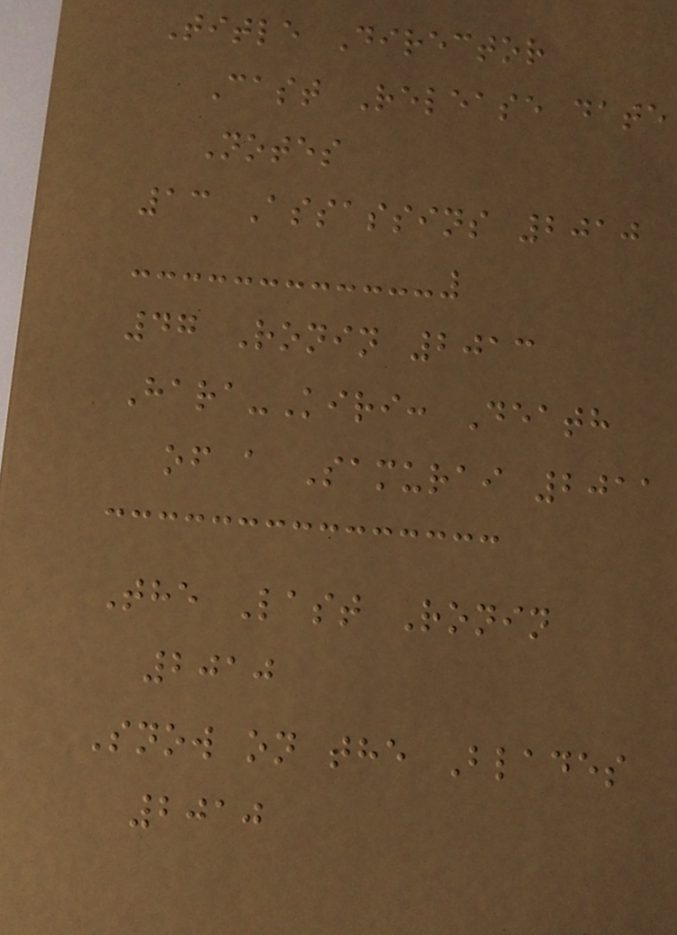Title Director
Cast Release date
Notes
13 Assassins 2010
47 Ronin 2013
Hara-Kiri: Death
of a Samurai 2011
The Last Ronin
2010
Snow on the Blades
2010
